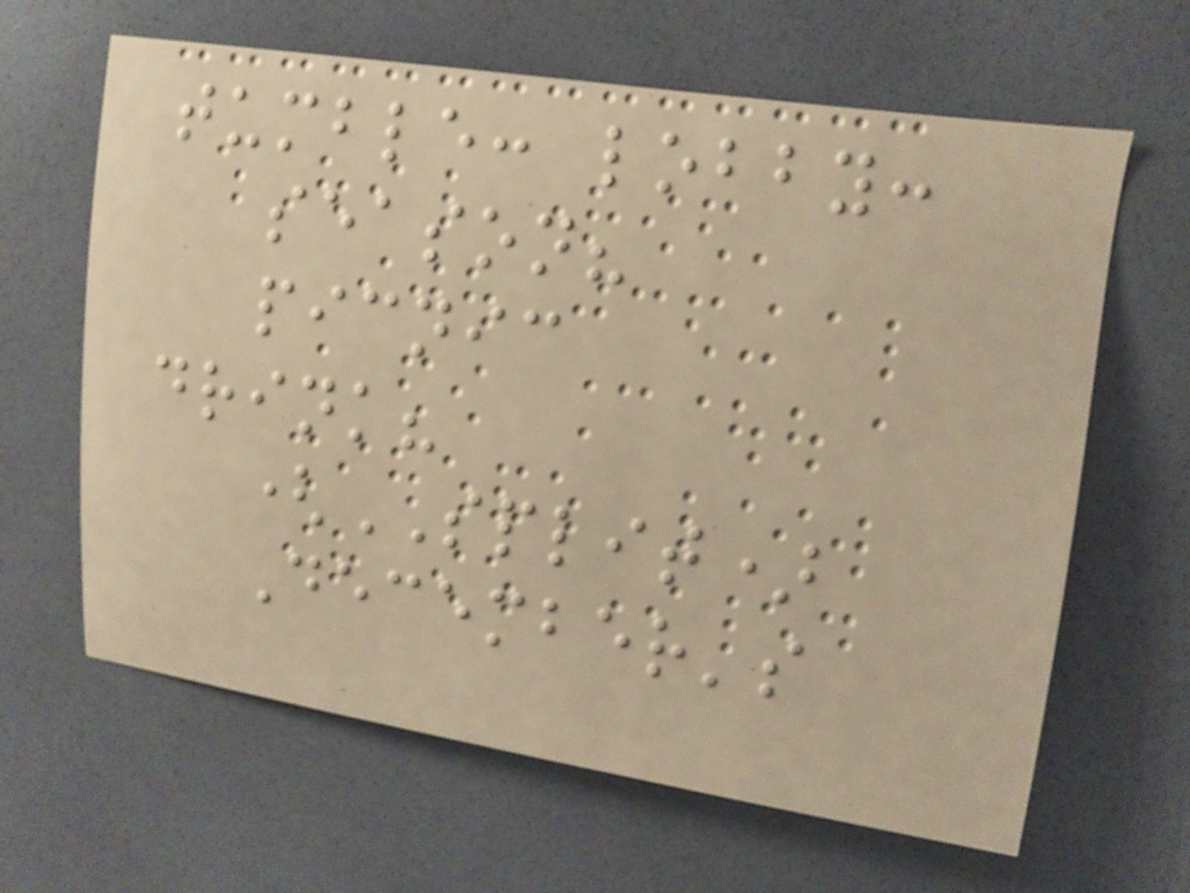tumble: lobby:
season?
picnic
drink?
(SPLIT)
December's
